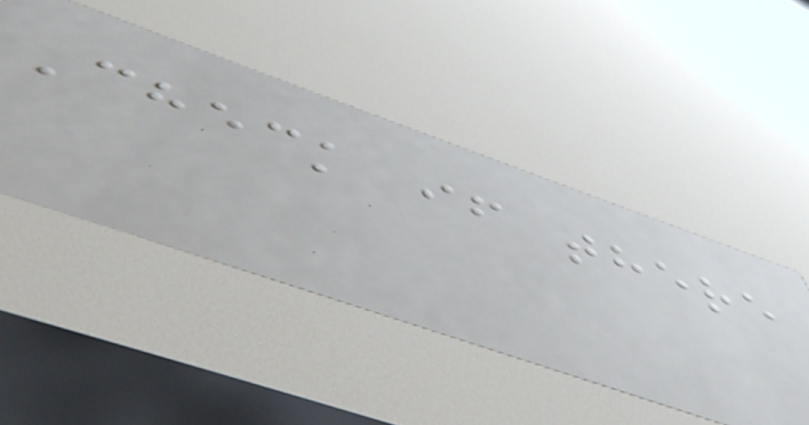Check if there
